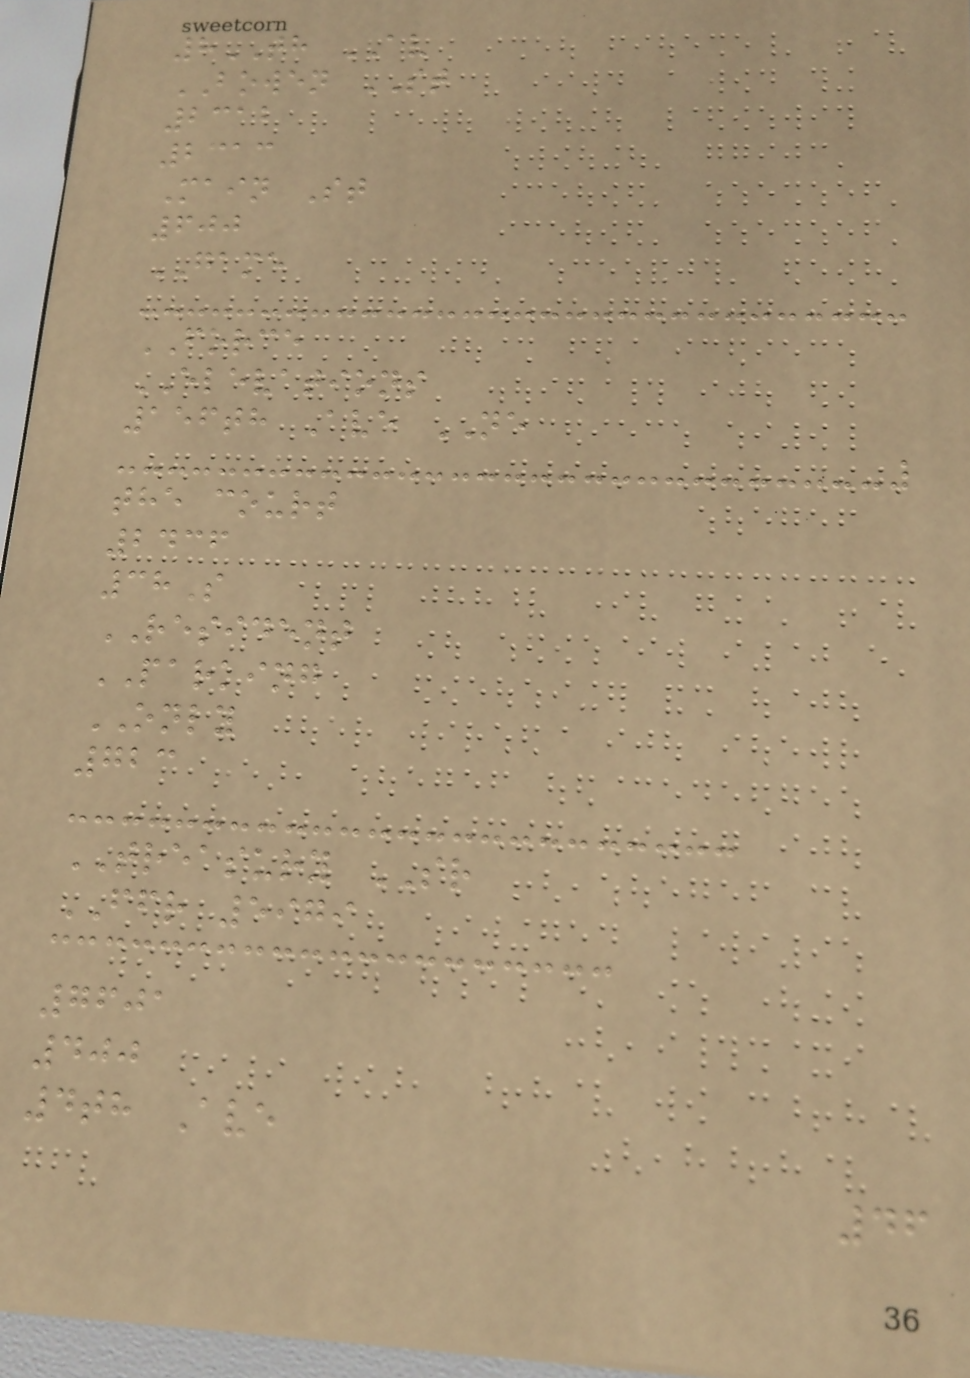8TH AV
BOWEN ST
2312
2313
Main St
600
GAME
FORCE
ELEVATIONS
156th Ave NE
the court
2436
38S
RESIDENT
PARKING
ONLY
723
TREASURY SR
FFR 5979
7601
400
4th Ave
46
